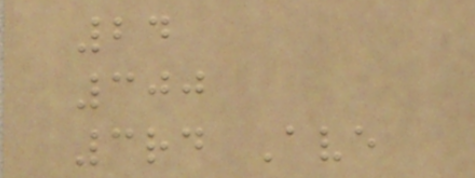24
300
3rd Ave
